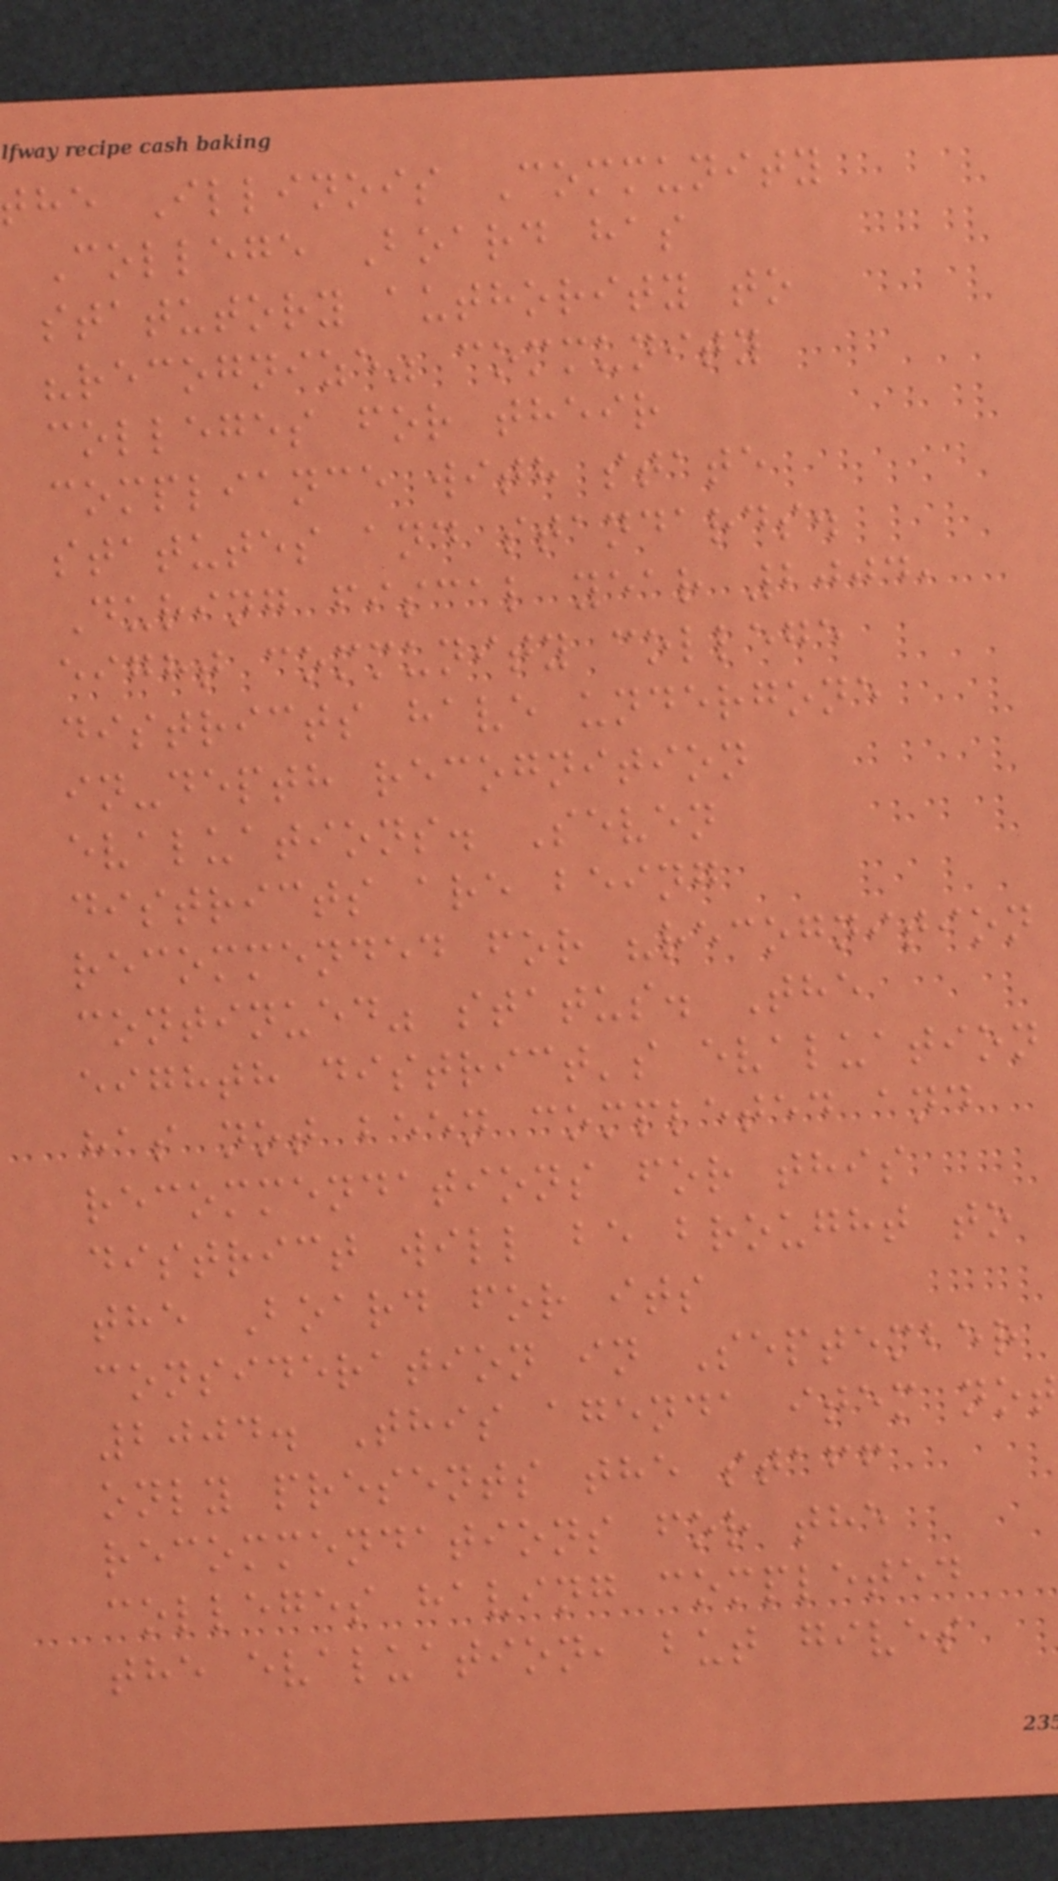he Illinois Community
College Board has
statutory authority to
"recognize" community
colleges for their
compliance with state
statutes and standards.
During fiscal year 2004,
eight community college
districts have undergone
in-depth recognition
evaluations. Seven
districts are being
recommended for "recognition
continued" status. The
eighth district's evaluation
has not been completed and
recommendations for this
district will be brought to
the Board for its
consideration in September
2004. This agenda item not
only presents the staff
recommendations for the
colleges having completed
the evaluation, but gives
